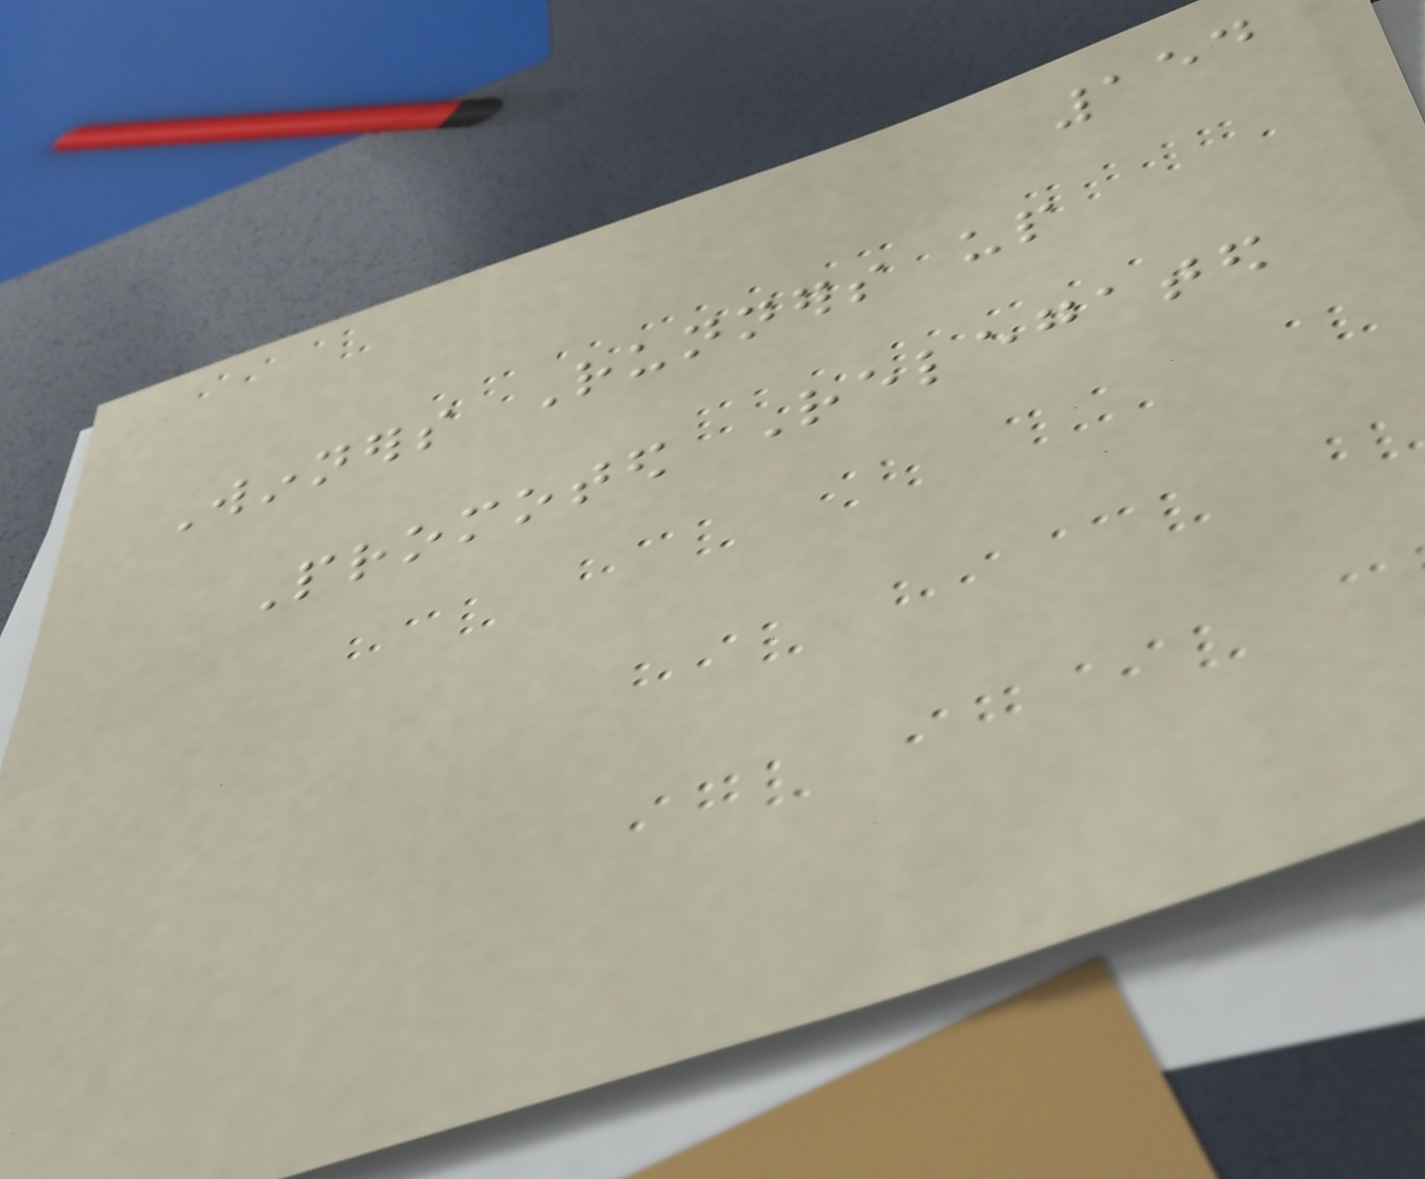154
Winners Runners up
Promoted Relegated
